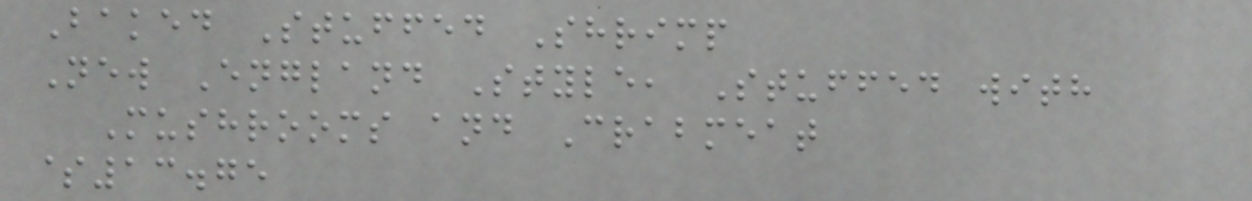Baked Stuffed Shrimp
New England Style, Stuffed with
Mushrooms and Crabmeat
$13.75
